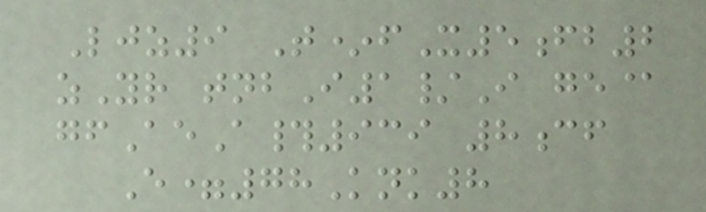Ljz9 T*fX5fb2
zYr tnbI1/I ge@
gfAeA#939 8cf
E=78Knk8
